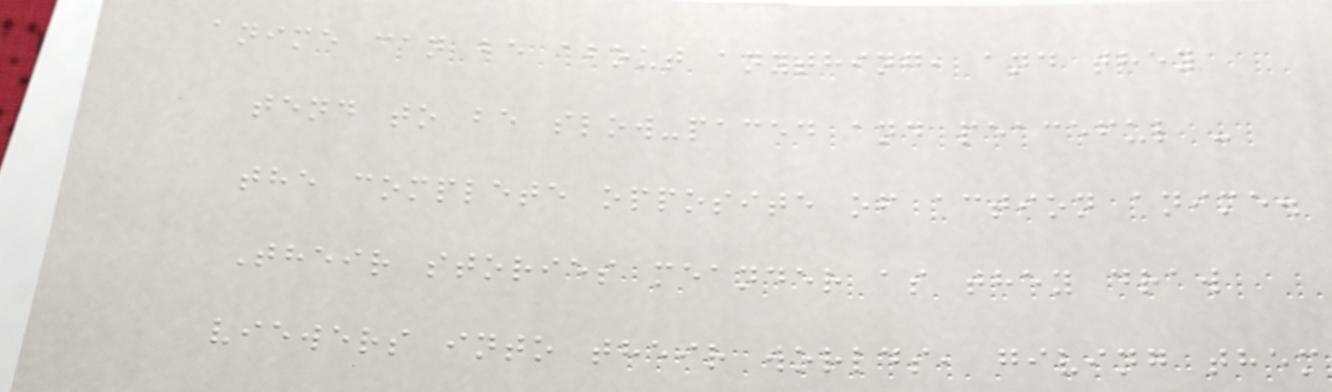anime can be about anything, and they
tend to be slow-paced and peaceful -
the complete opposite of action anime.
Their stories meander as they draw
viewers into their worlds, giving them
